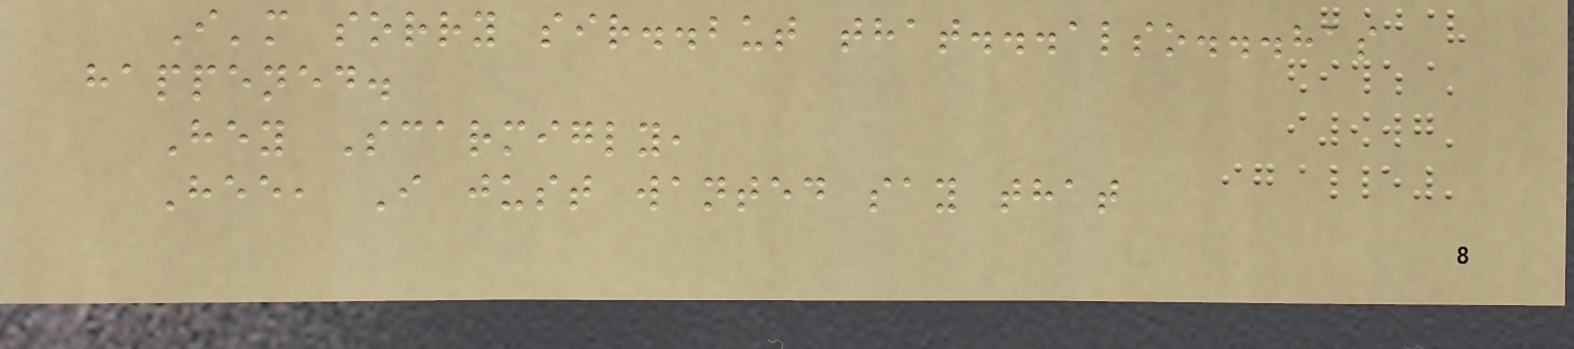I'm sorry sir..but that...also...has
happened.
Hey Scarmigly,
Hee, I just wanted say that
